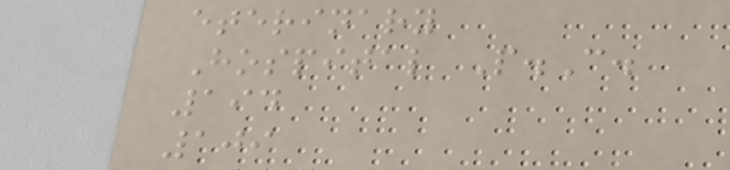eterinary
Hospital P.C.
194
109
